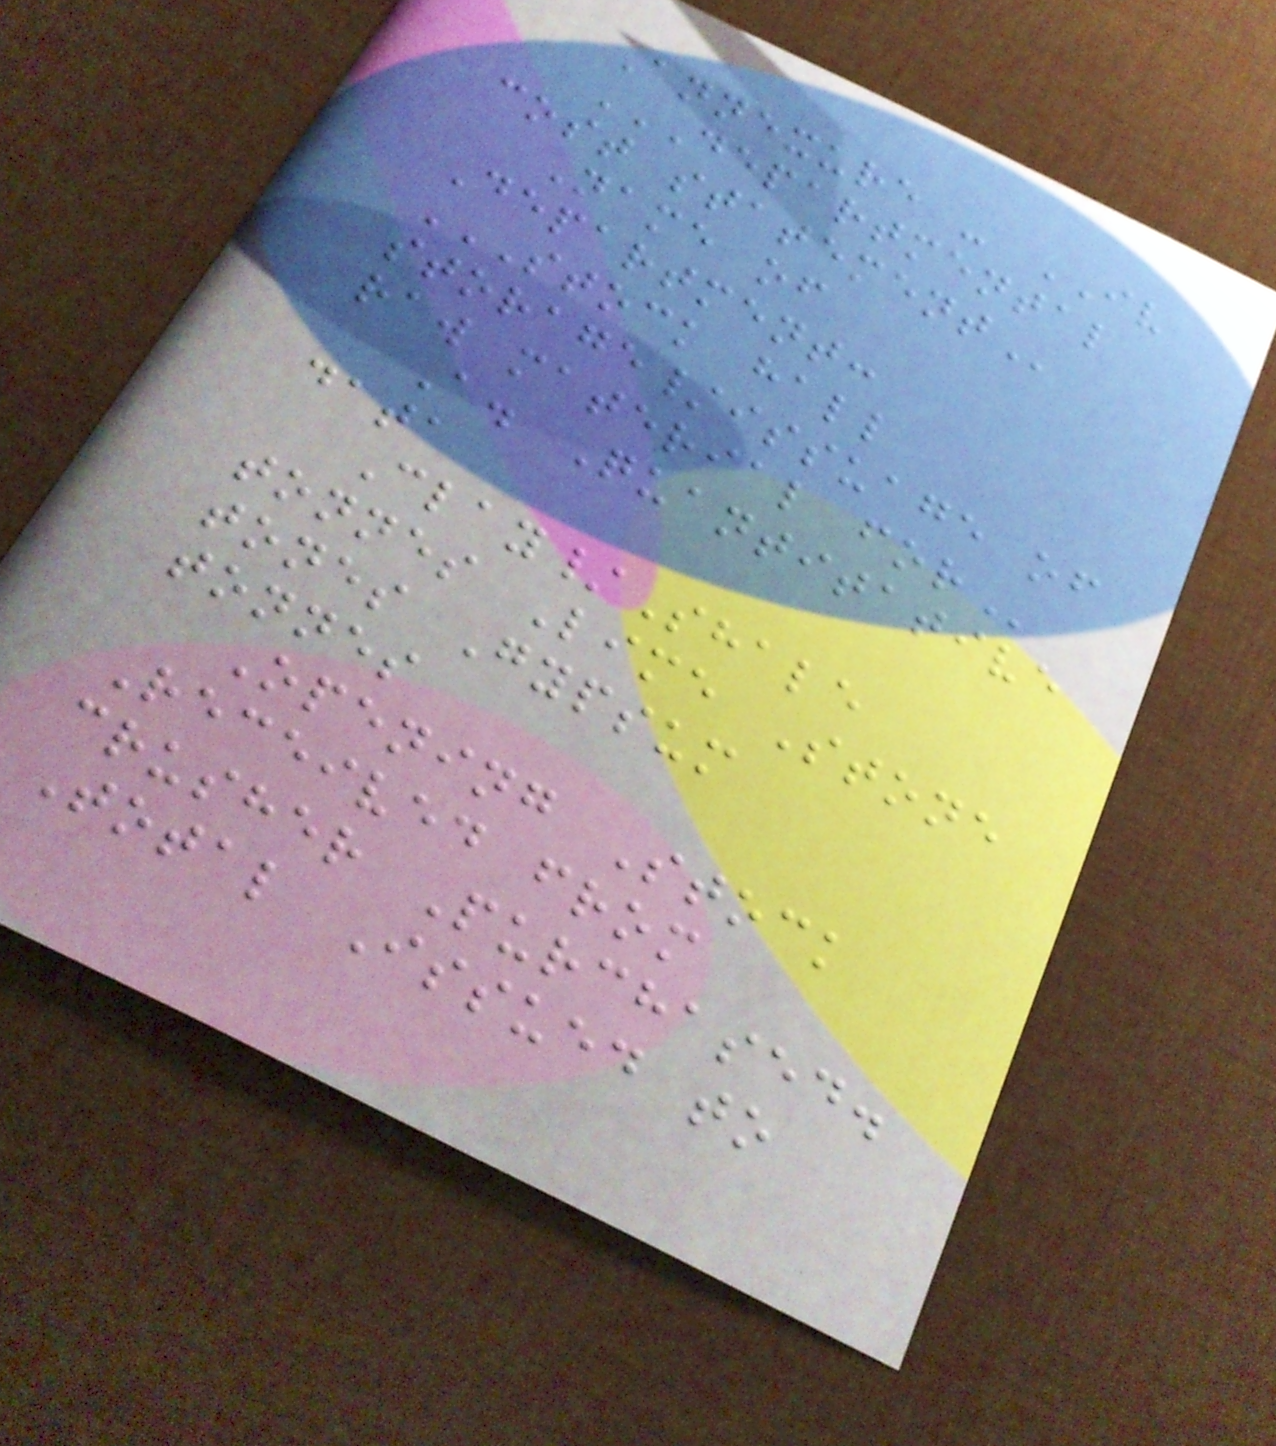Annexure - IV
DEPARTMENTAL
COST STATEMENT
Name of
Department:
STOCK HALL
STORAGE/ISSUAGE OF
RAW MATERIAL FOR
A. Quantitative
data
Clay/Shale
tonnes Lime Stone
tones Gypsum
tonnes
Opening Stock
Received from
crusher Purchased.
Total Issued to
